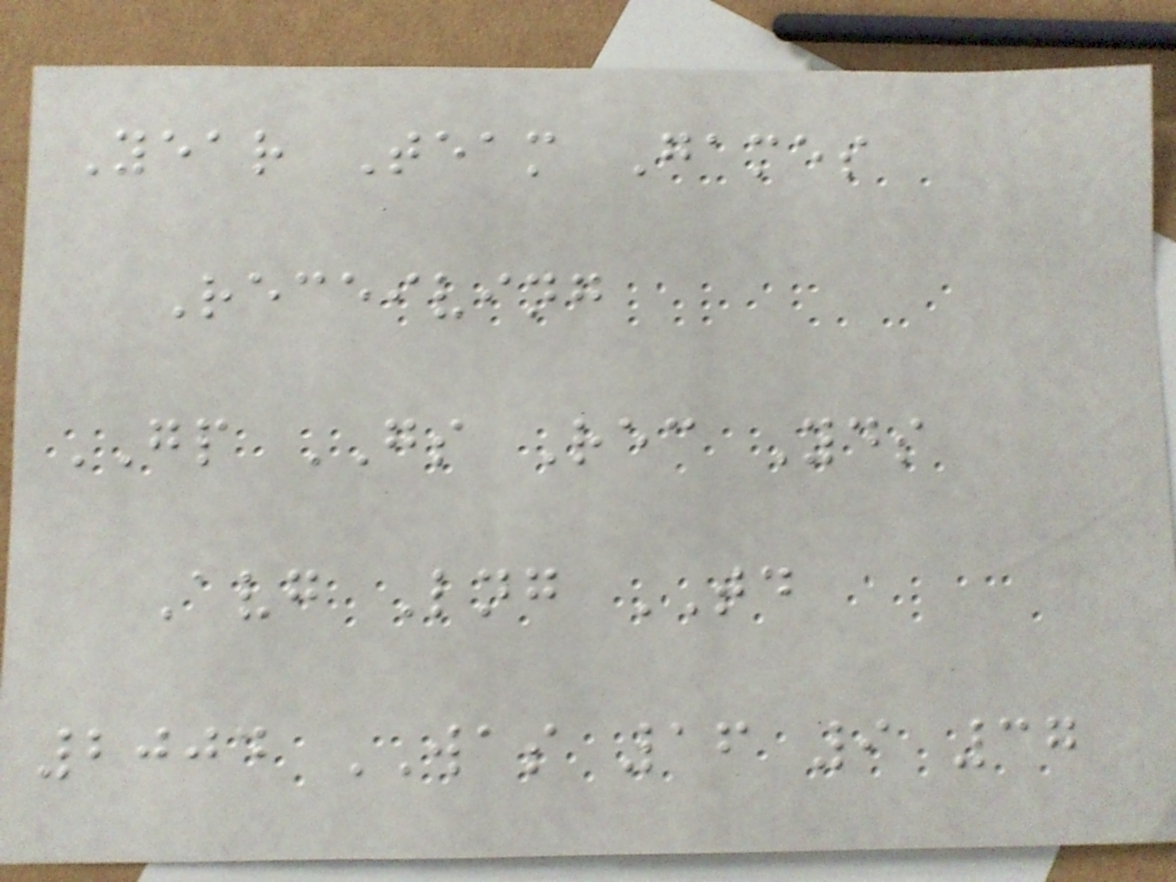Year Team Games
Receiving
GP GS Rec Yds
Avg Lng TD
2004 WAS 16 9 37
